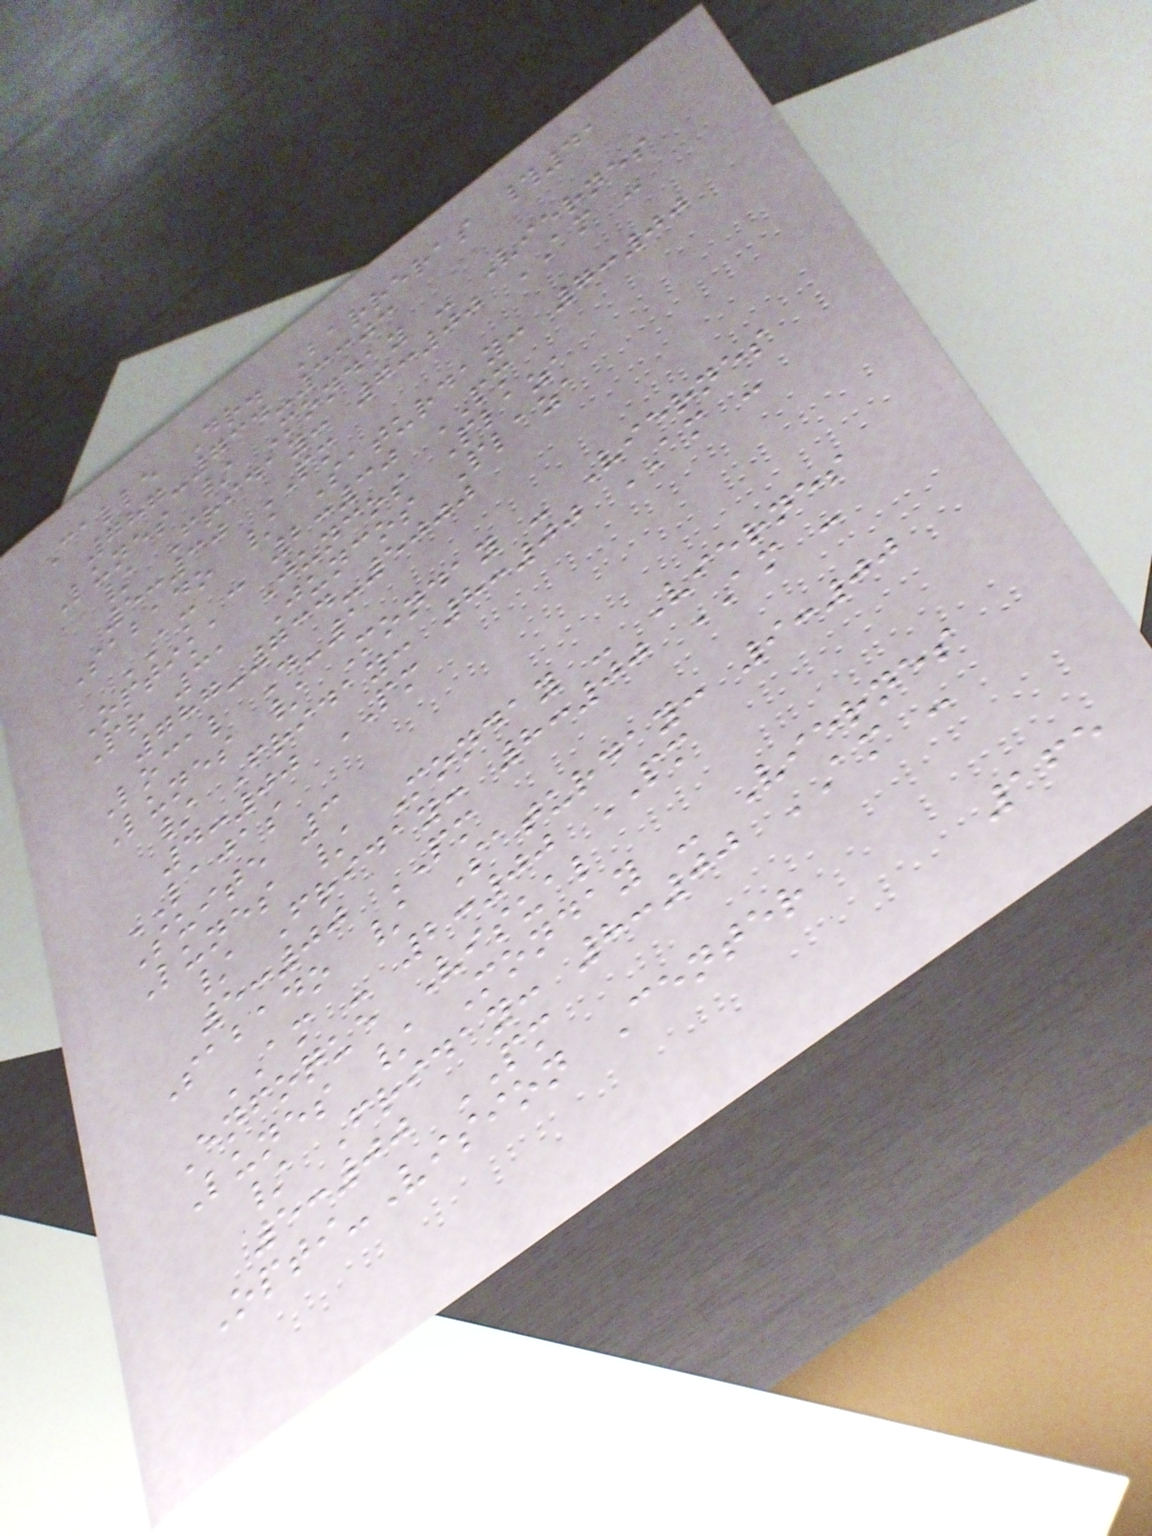Calle Dr. Barreras #41
787-734-3303
Lunes / Monday - Viernes
/ Friday: 7:00 AM -
5:30 PM
Sabado / Saturday: 7:00
AM - 2:30 PM
Optika Juncos Plaza
Pr 31 Juncos Plaza
787-734-5000
Local D-1
Lunes / Monday - Viernes
/ Friday: 8:00 AM -
4:00 PM
LAJAS
Suite 3
Lunes / Monday - Viernes
/ Friday: 8:00 AM -
5:00 PM
Sabado / Saturday: 9:00
AM - 2:00 PM
Enfoque Visual
Lunes / Monday - Viernes
/ Friday: 8:00 AM -
5:00 PM
Opti-Vision Center
165
